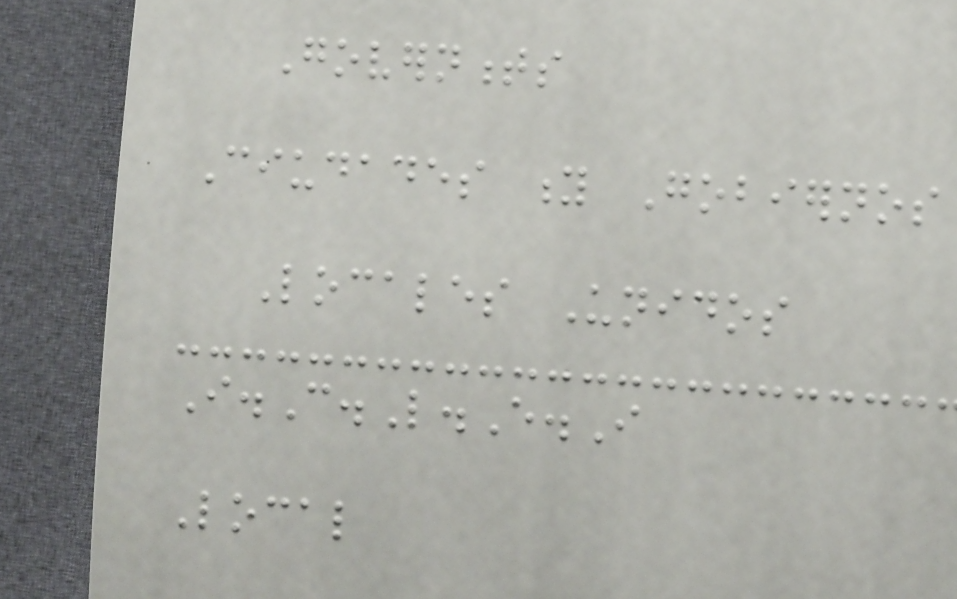Governments
Ciudades y Gobiernos
Locales Unidos
I.C.L.E.I
Local
